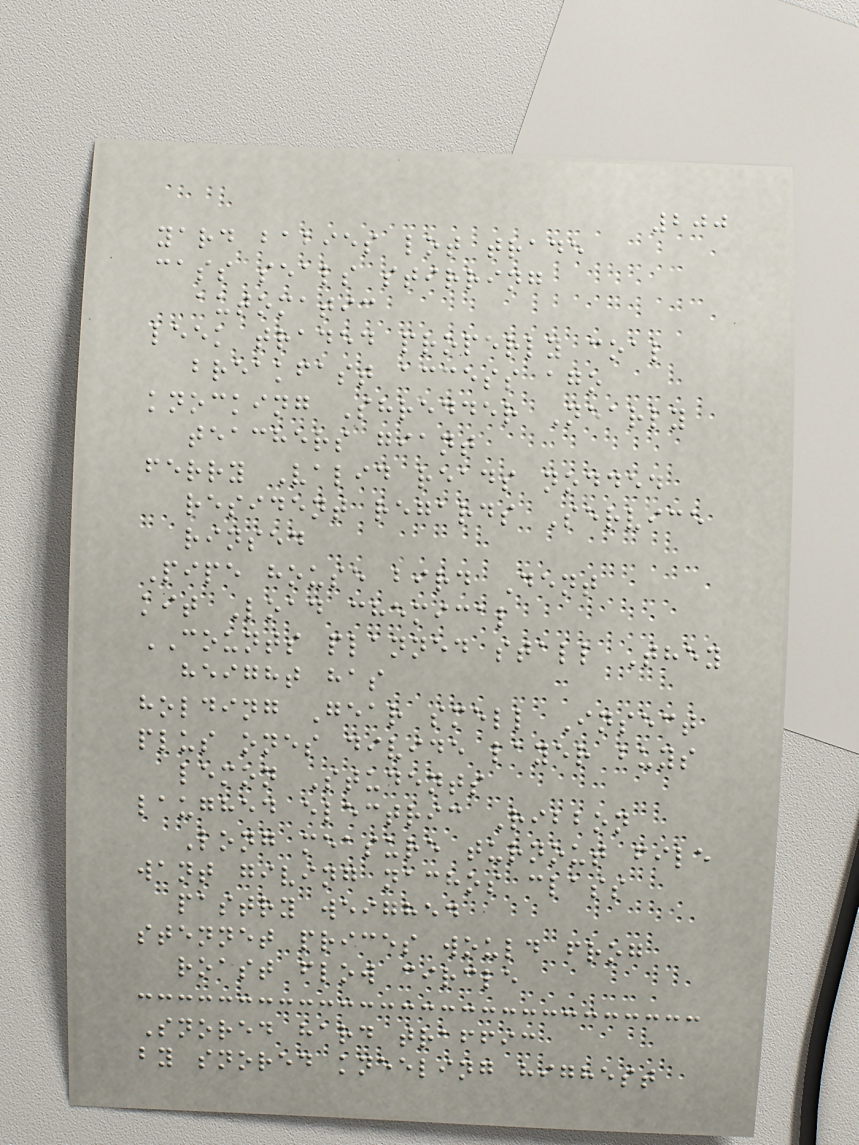200
yard babies lot trade
cass seals stirring
automatic
leek traded properly coal
breakfast access ago
knocking Shredder Nearly
teachers giant
ferry Valid reads nodded
resident regards Service
rinsed
Pipe house bird Dent
kit Load chemical
COUNTS planned stall They
height has
holding Gear smell Insect
plus ones divide layer buys
lemon Students
laughed electric Ribbon
Long measure turnout file
want giving nachos class
pastry weighed
stennet prices would frog
roast flow circle
Snored hard traffic
by snored kneeling highest
